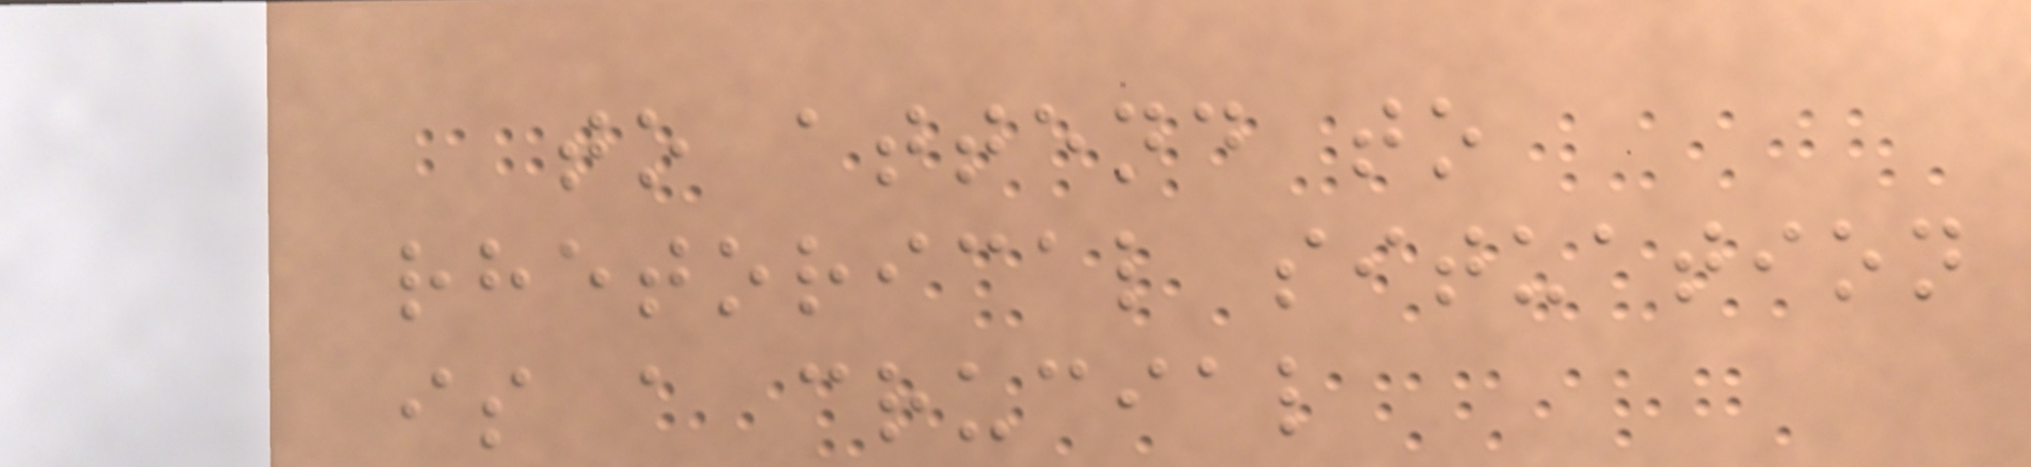to attend to
rhetorical situation
is a crucial
